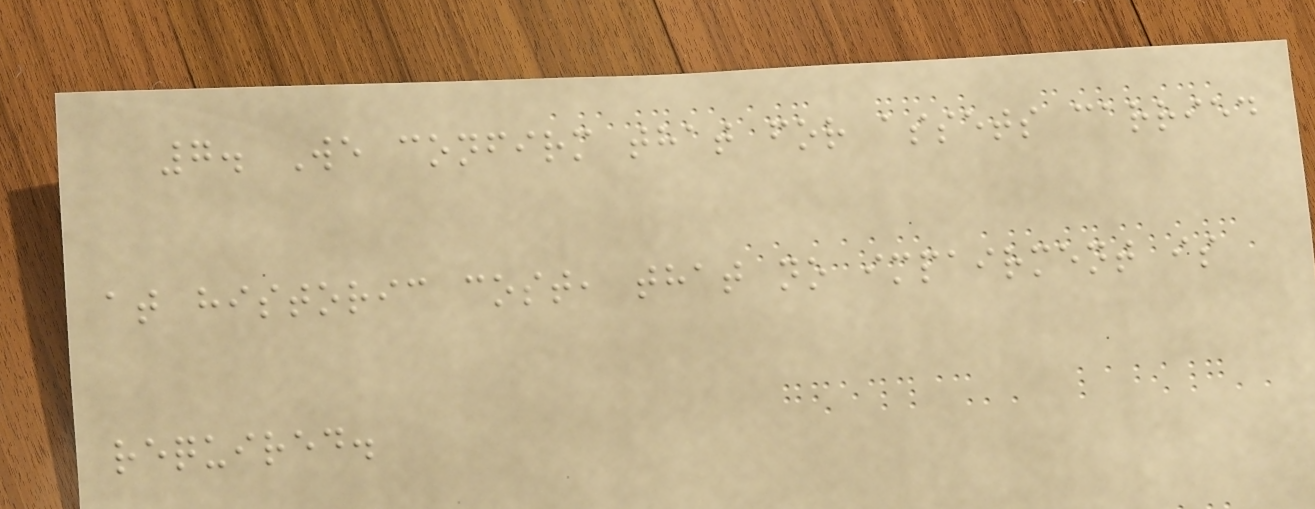7. We confirm that for assets carried
at historic cost, that no impairment is
required.
